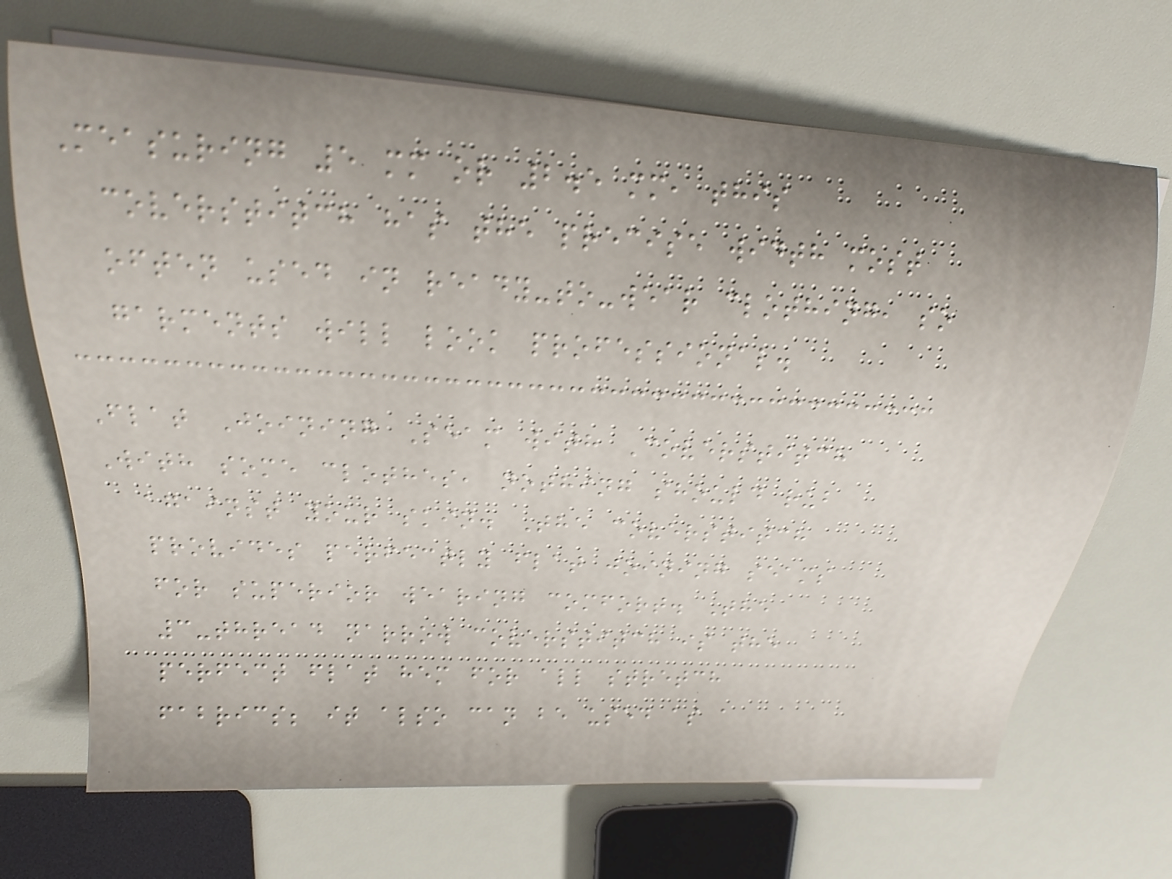Measuring 5 mm or 2.5 mm, this
coverstitch has the precise width most
often used in ready-to-wear clothing, so
garments will look professional.
Flat Joining Seam with Coverstitch
With some clothes, nothing should rub
against your skin. The coverstitch
provides perfectly flat joining seams
for superior wearing comfort. The
3-thread narrow coverstitch is the
perfect flat hem for all stretch
fabrics; it also can be used as a
